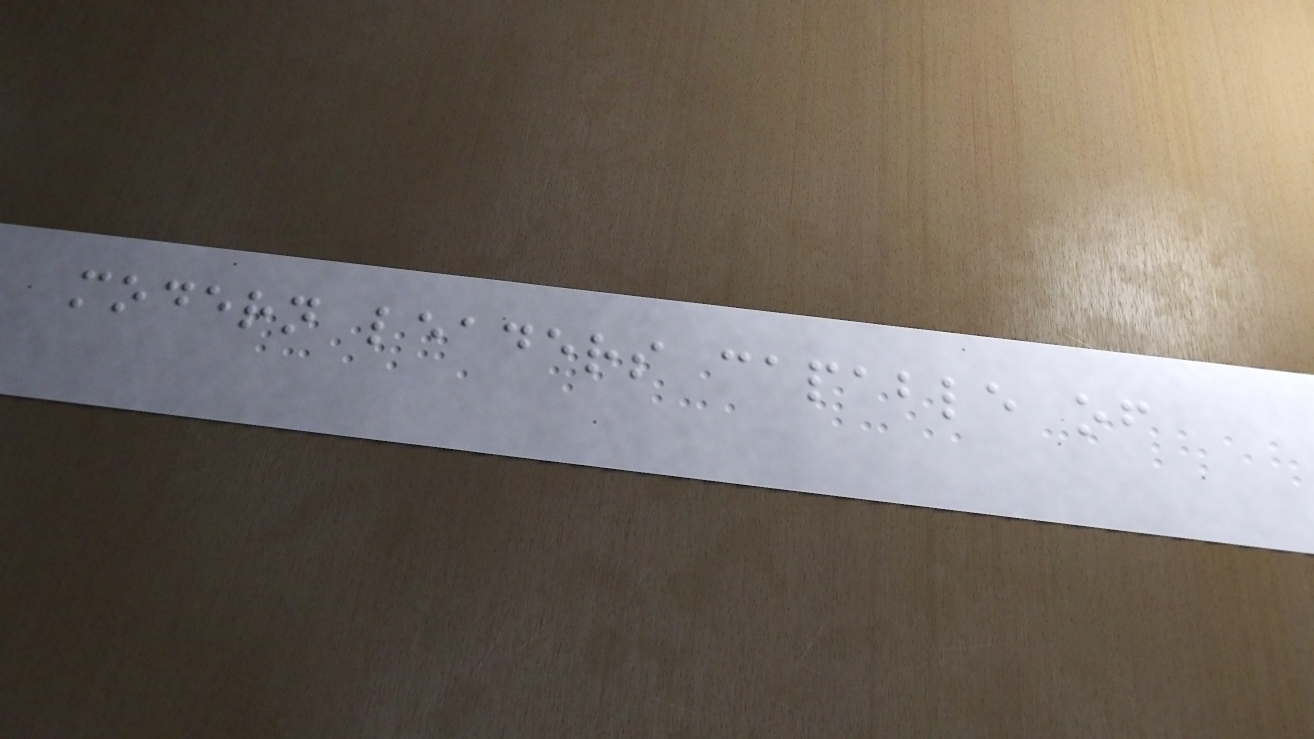modern leaders capable of
